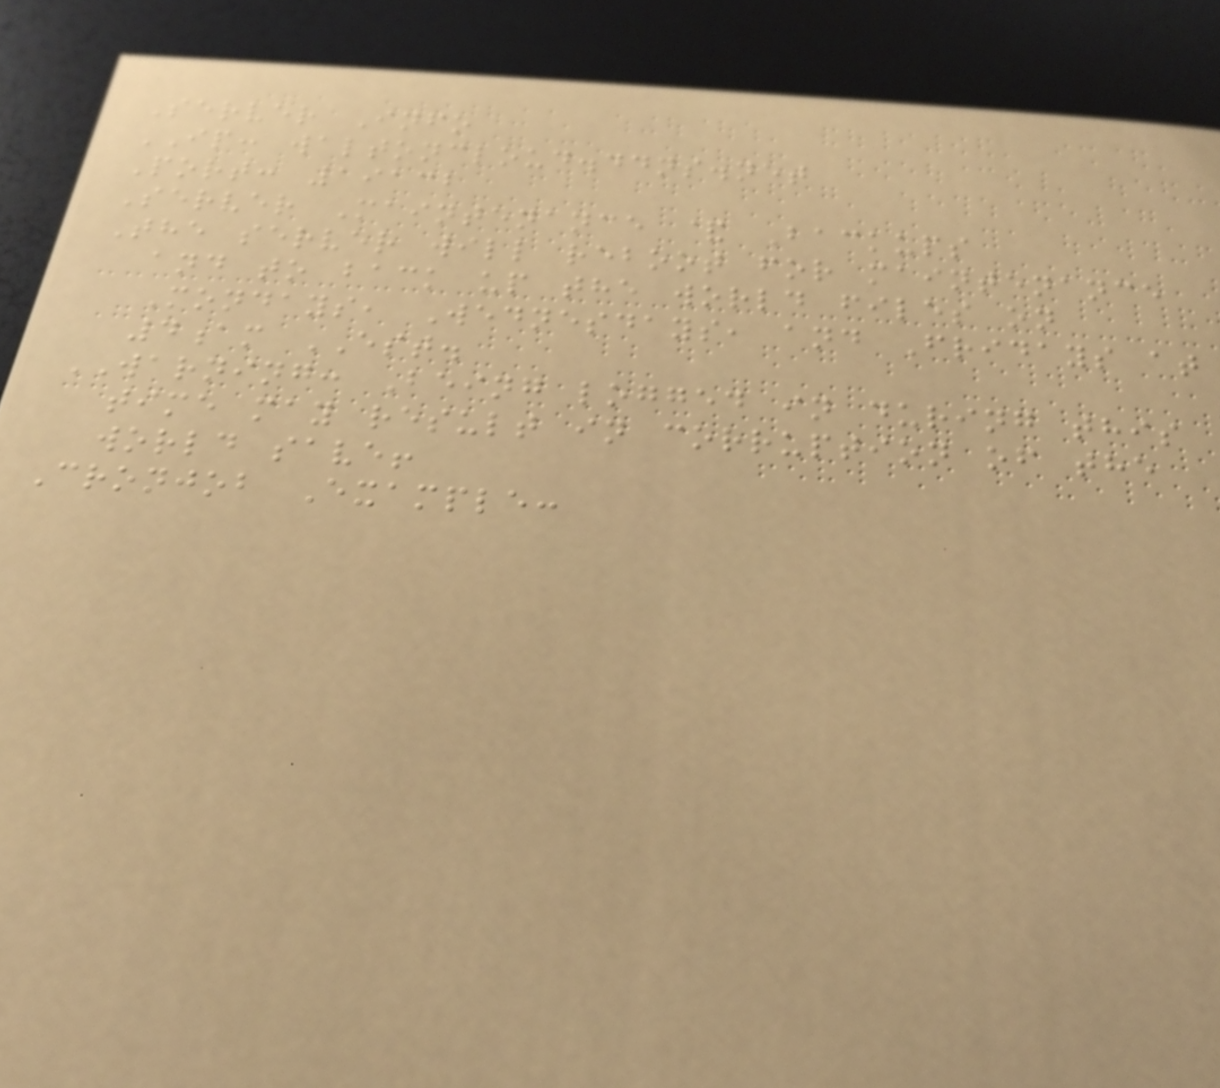Server Info
IP: waltoncloud.ddns.net
Port: 19132
Server Maintenance & Backups
The server will reboot for maintenance
and to back up the world files on
Mondays, Wednesdays, and Fridays at
4am EST.
WARNING: Being logged in during this
time may result in corruption of the
world save!
Cronjob Example:
